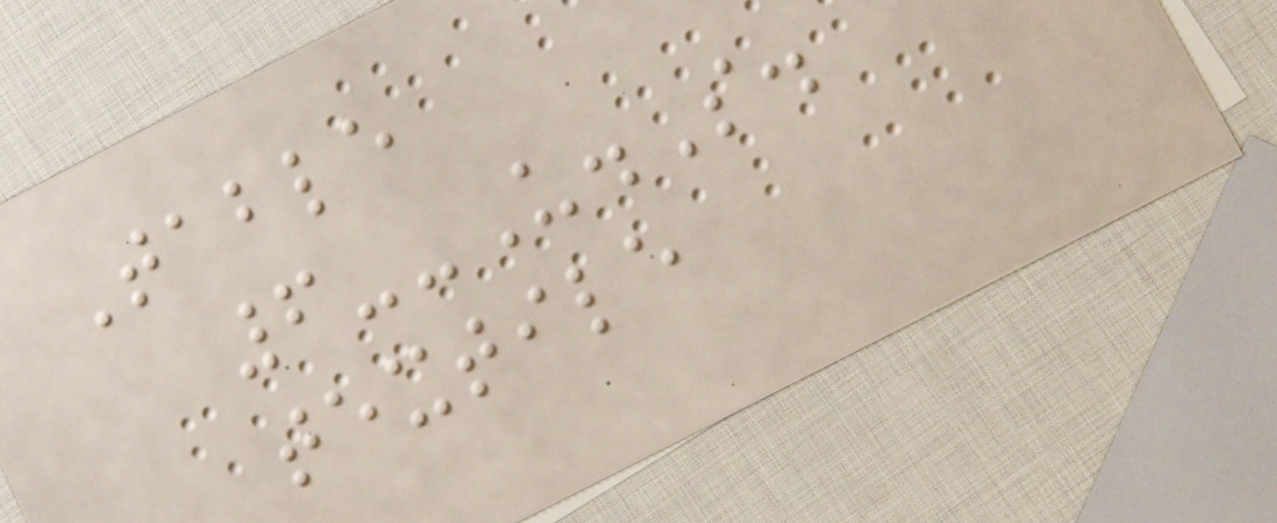Table
6--U.S.
textile
